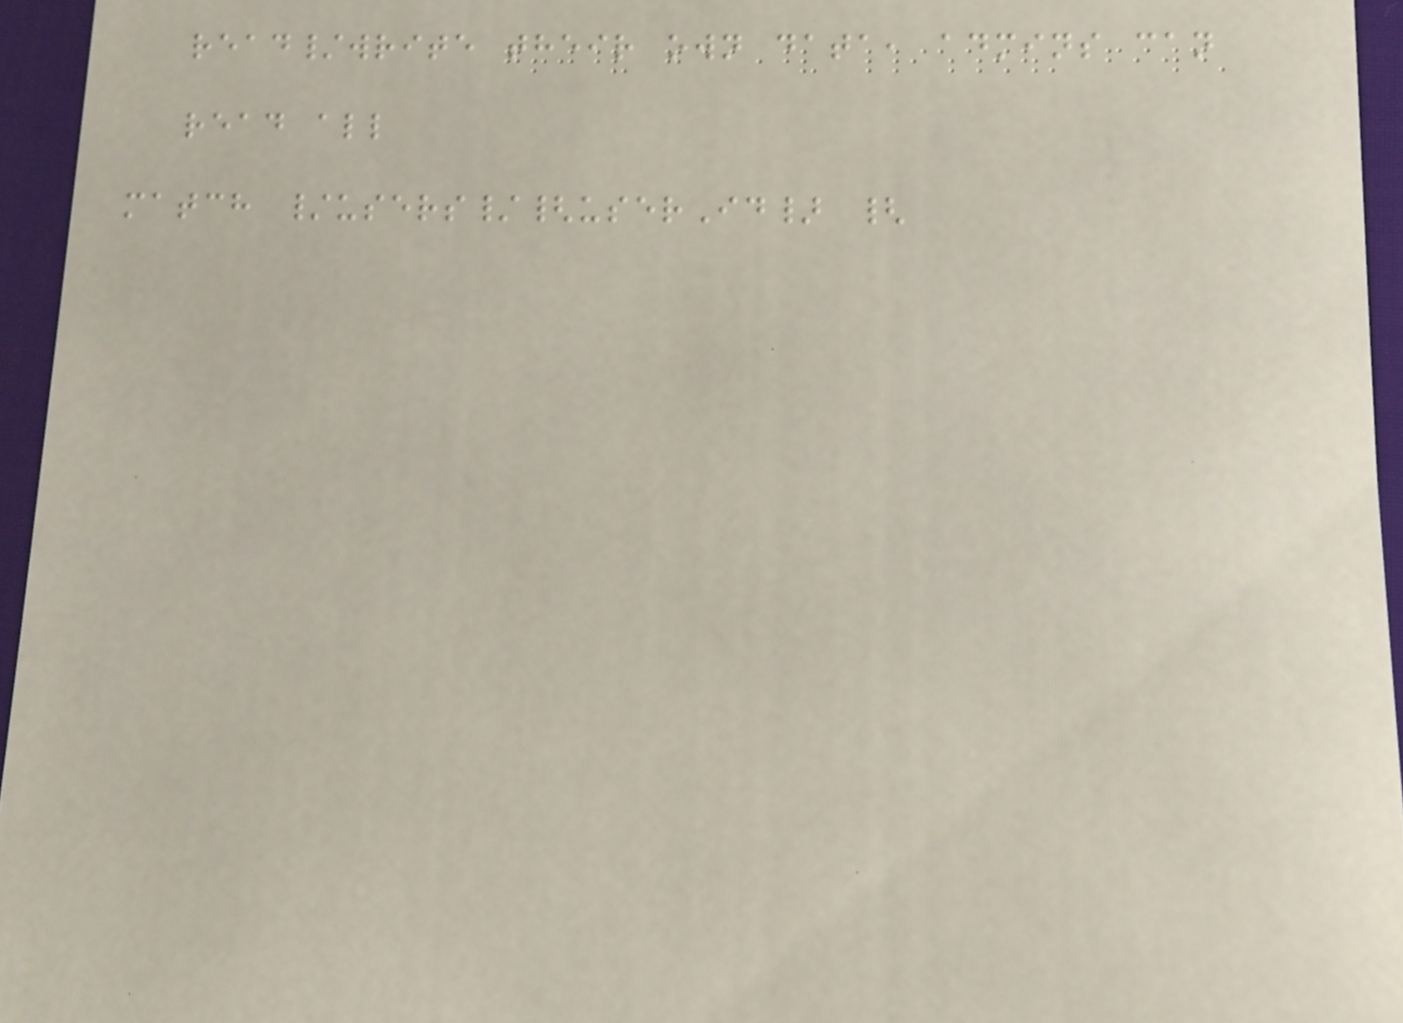read/write their own data, admins can
read all
match /users/{userId} {
